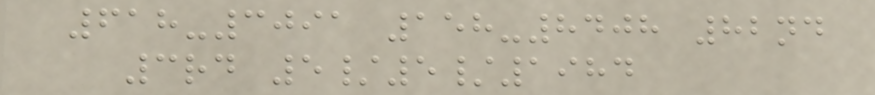618-3091 158-8408 82nd
3rd 5/5/1984
